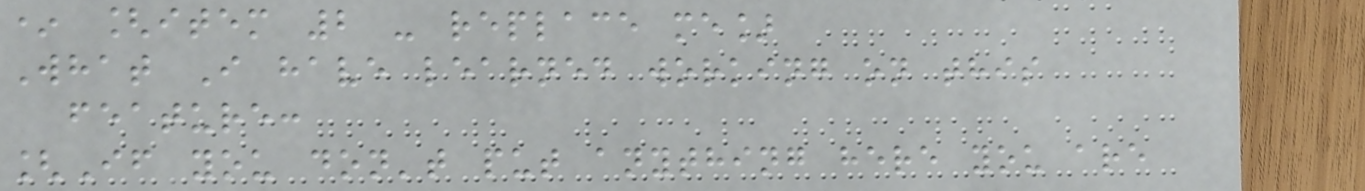* [item 2 - replace me]
What I have learned working on this
feature:
[If you don't put anything here you are
